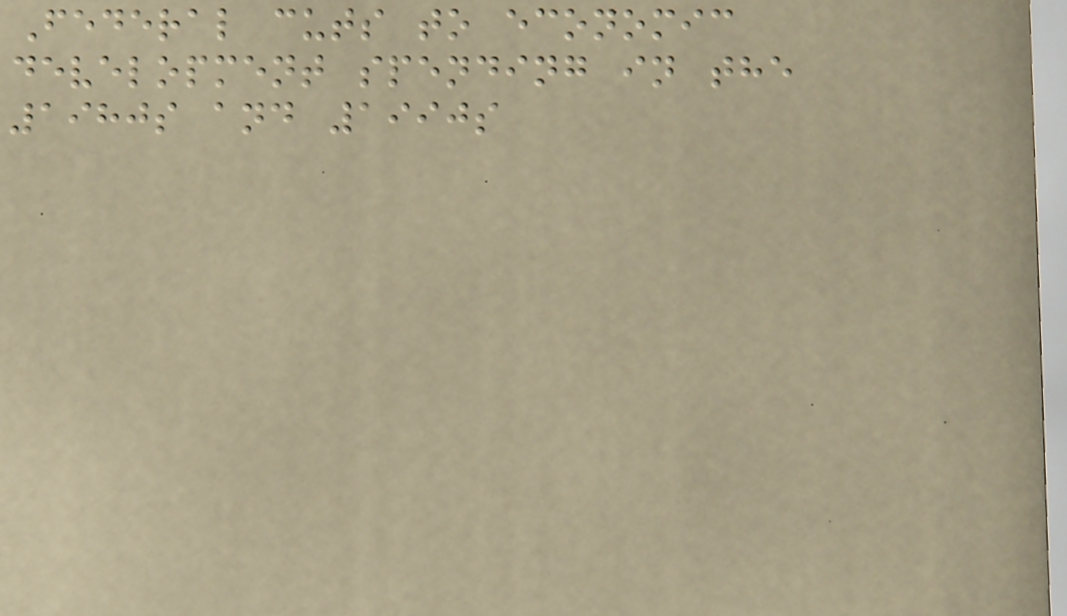Federal cuts to economic
development spending in the
1980s and 1990s
